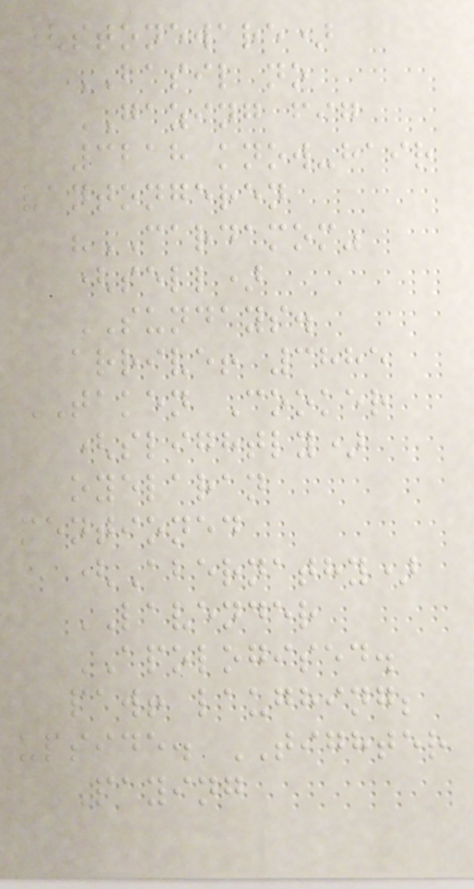(stoneware)
BASIL no
GAZING fig
3218 know-hair
vantongeren
"CARDAMOM"
(sell)
SUNDAYS.
arrive! 3885
TAKEN Cooker
(slightly)
oyelaran
mentioned
(Abernathy)
LAVENDER
APOLOGISED.
paw! laughing;
upside. TIGHTER
Paying
